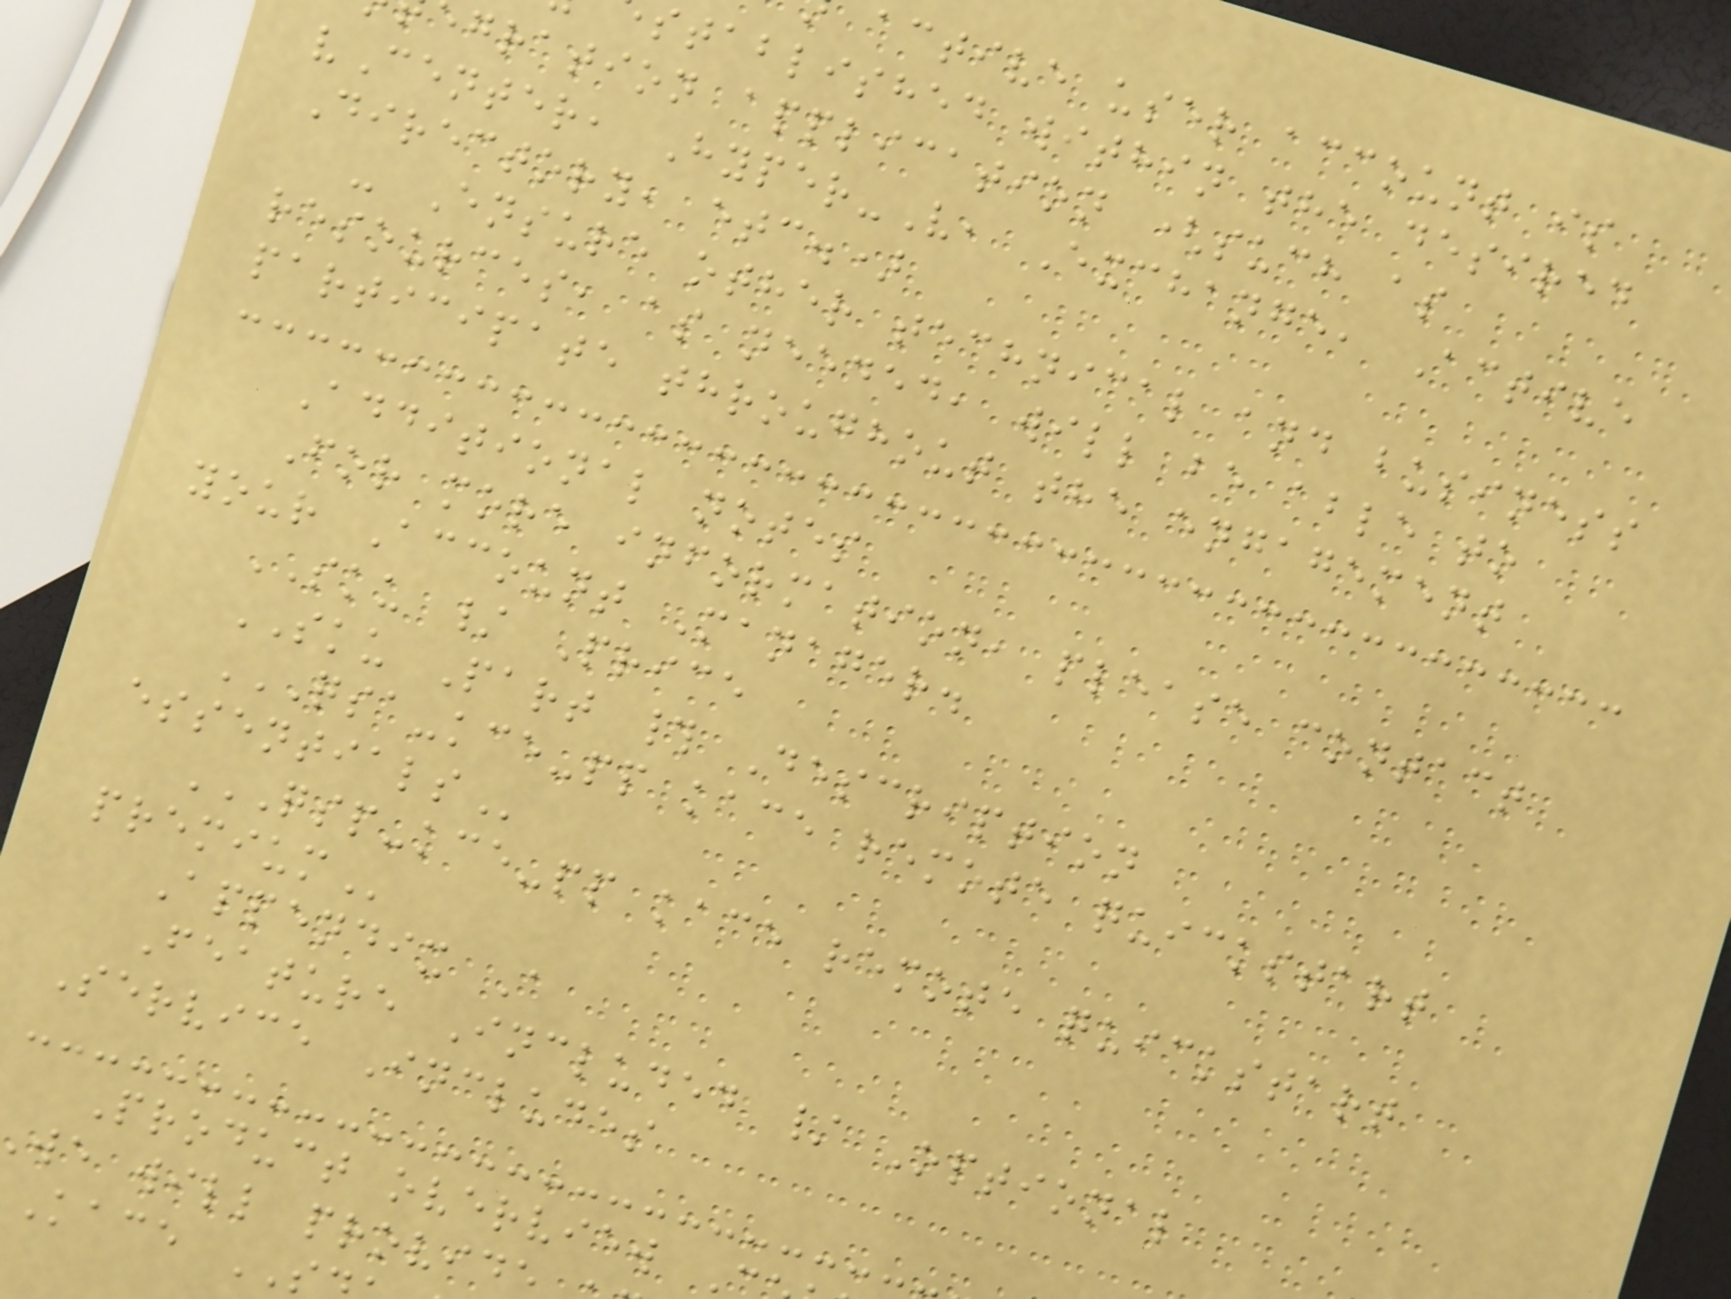active user account is
stablished within the desired
gration application (such as
vCenter, Hyper-V, Exchange, Active
Directory, etc.)
- Ensure other technical and business
resources, as needed, will be able to
participate throughout the engagement
Additional notes
For more information, please contact
your Account Manager.
SKU / Price
SKU Part # Description
QSA-KCE-PP KACE REMOTE QUICKSTART
QSP-KCE-PP KACE REMOTE QUICKSTART
Appendix A
Feature Included / Optional
Service Includes
Product overview
we will provid
